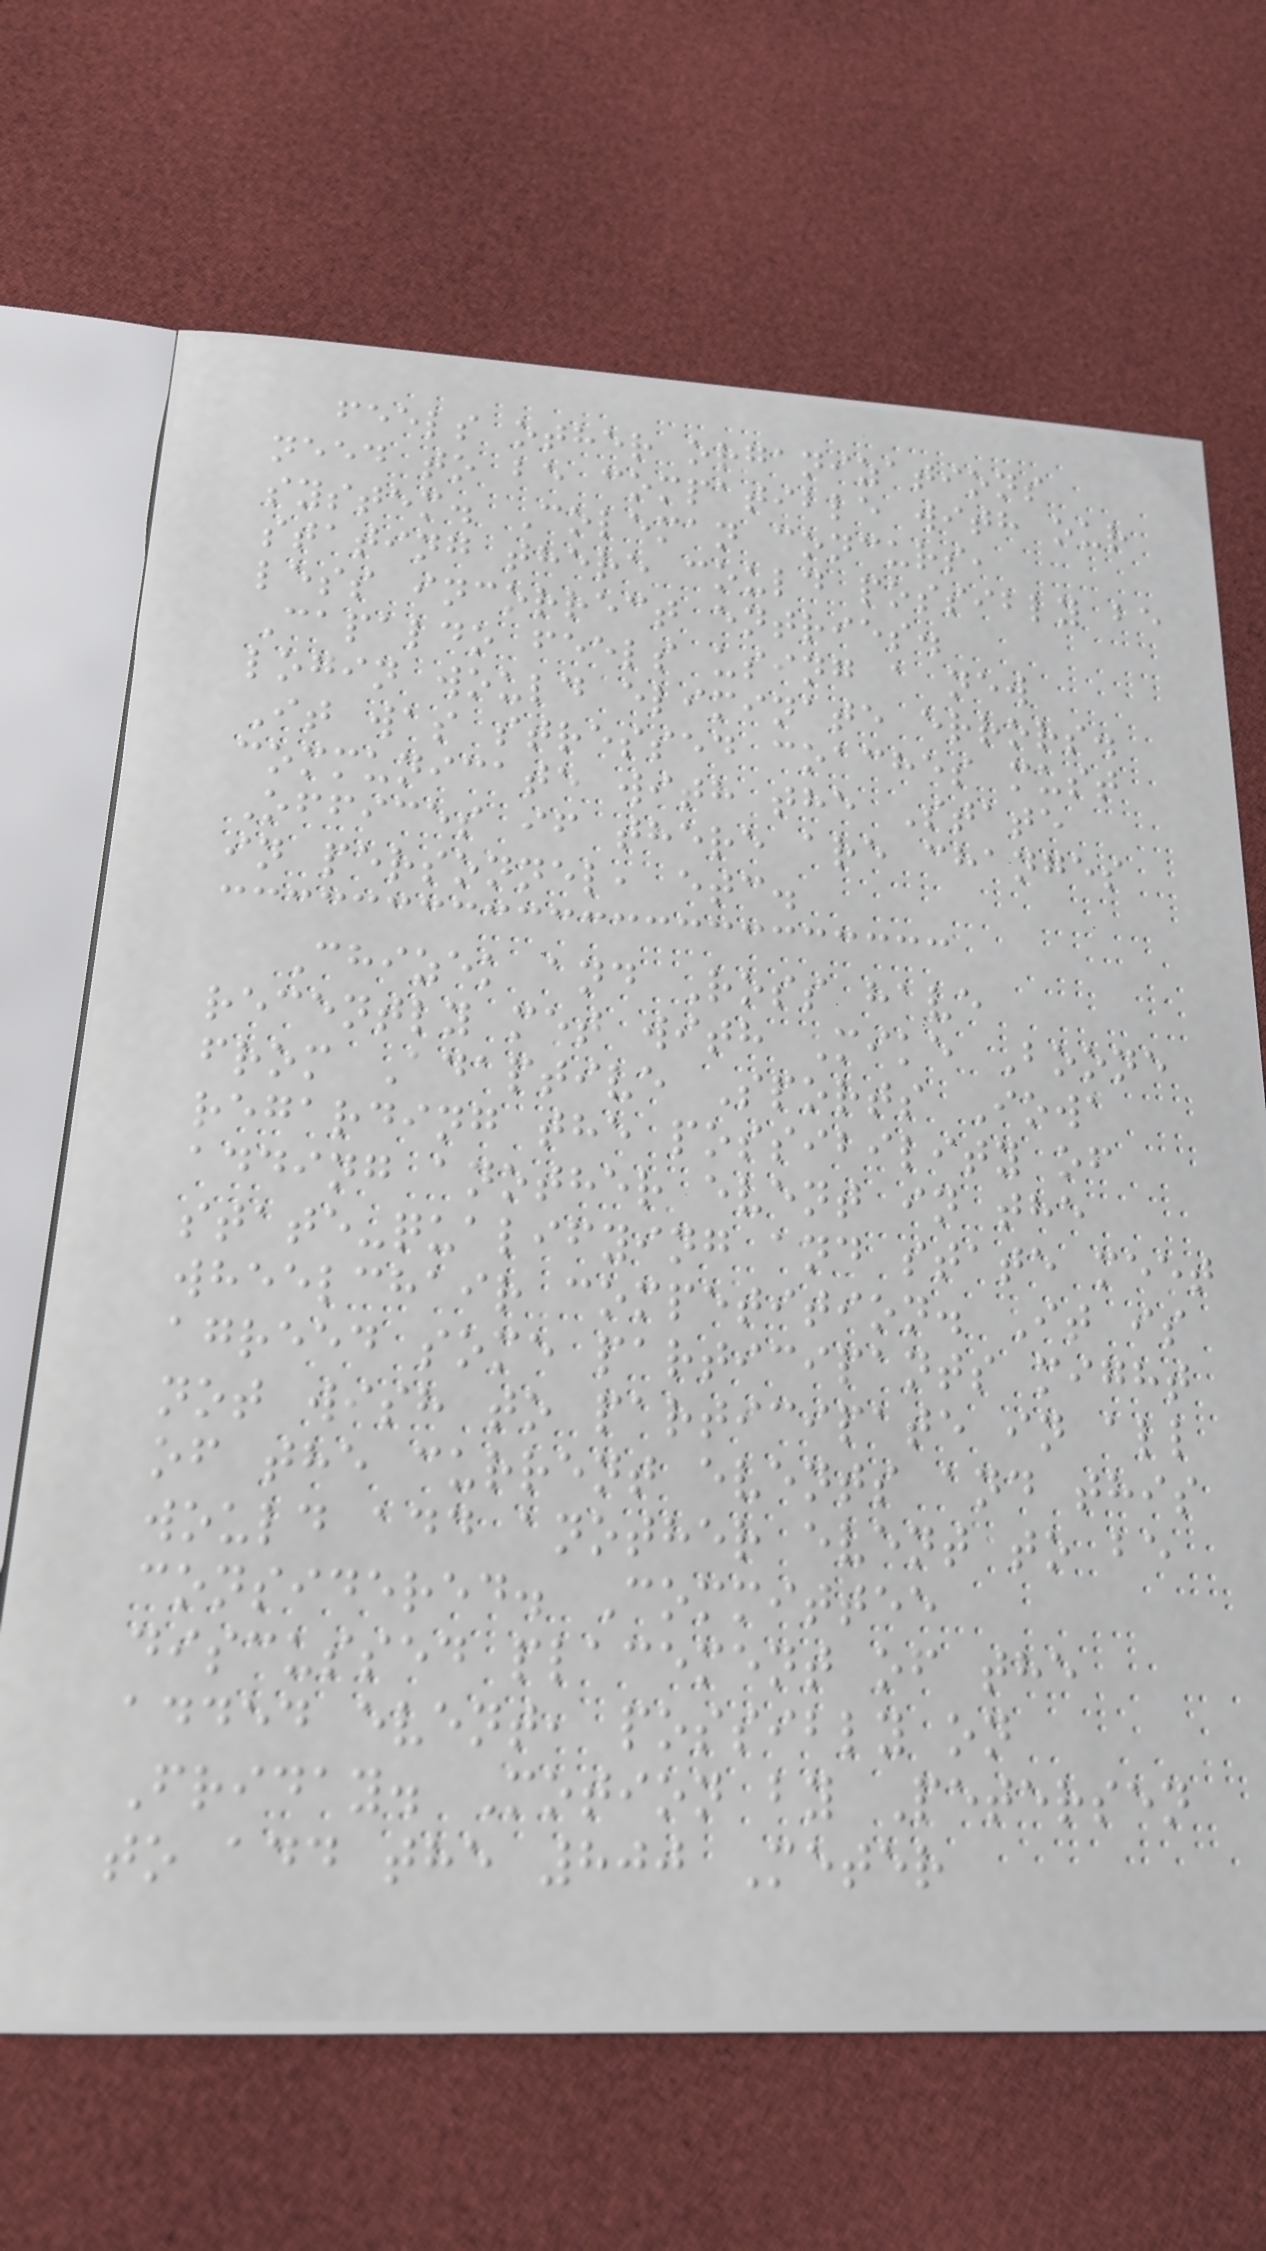feels other organizations
need to be compatible with our
system. Coleman concurs,
stating there could possibly be
less incorrect entries.
Capaldo feels using a new
login would eliminate errors.
It was stressed coaches must
communicate with the State
Offices if there are changes
in personnel, etc.
Chizek and Ross have
recently met with Mike Boone
from Adaptive Sports Iowa
regarding the possibility of
adding another event in the
state-qualifying and state meet
wheelchair competition. It is
agreed some participants might
not wish to participate in all
of the current events and this
would add another event to be
considered. Committee
discussed placement of the
added event, possibly on
Friday. Motion by Petersen
to add the 800 Meter
